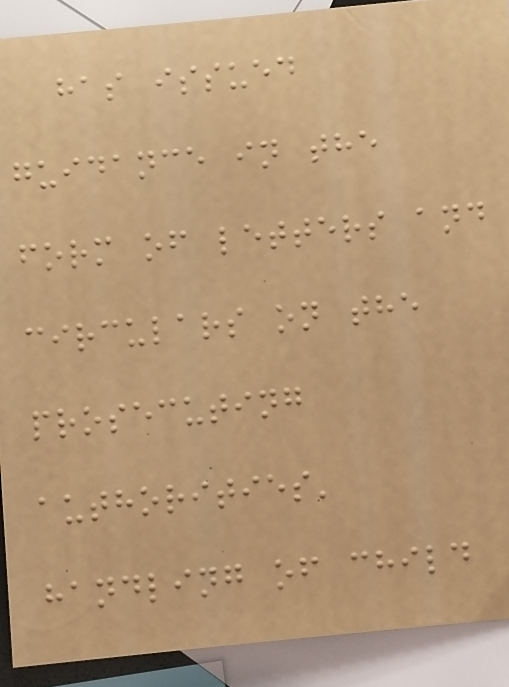has issued
guidance in the
form of letters and
circulars on the
prosecuting
authorities'
handling of child
